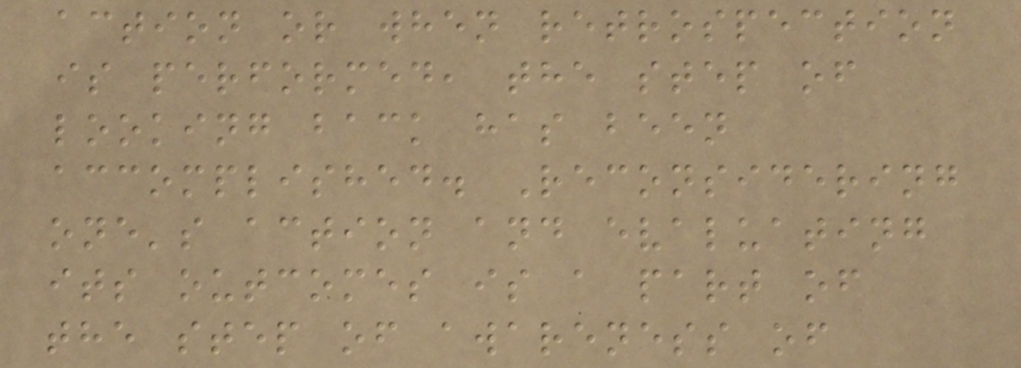action or when retrospection
is performed, the step of
looking back has been
accomplished. Reconsidering
one's action and evaluating
its outcomes is a part of
the step of awareness of
